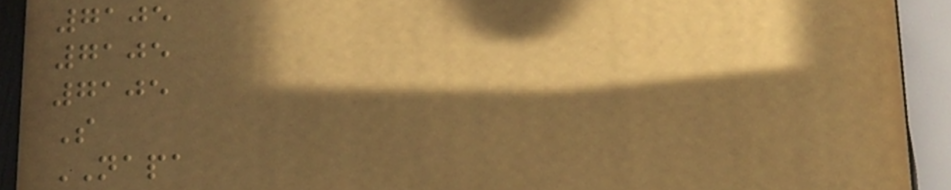7105
7105
7105
S
NAPA
